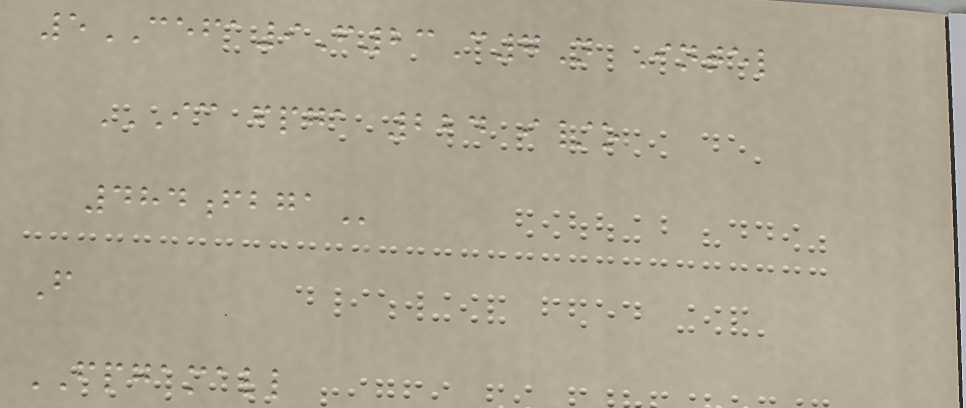5CEFA9F23C7N Intel
IC FPGA 224 I/O
484FBGA
F
FPGAMALL
